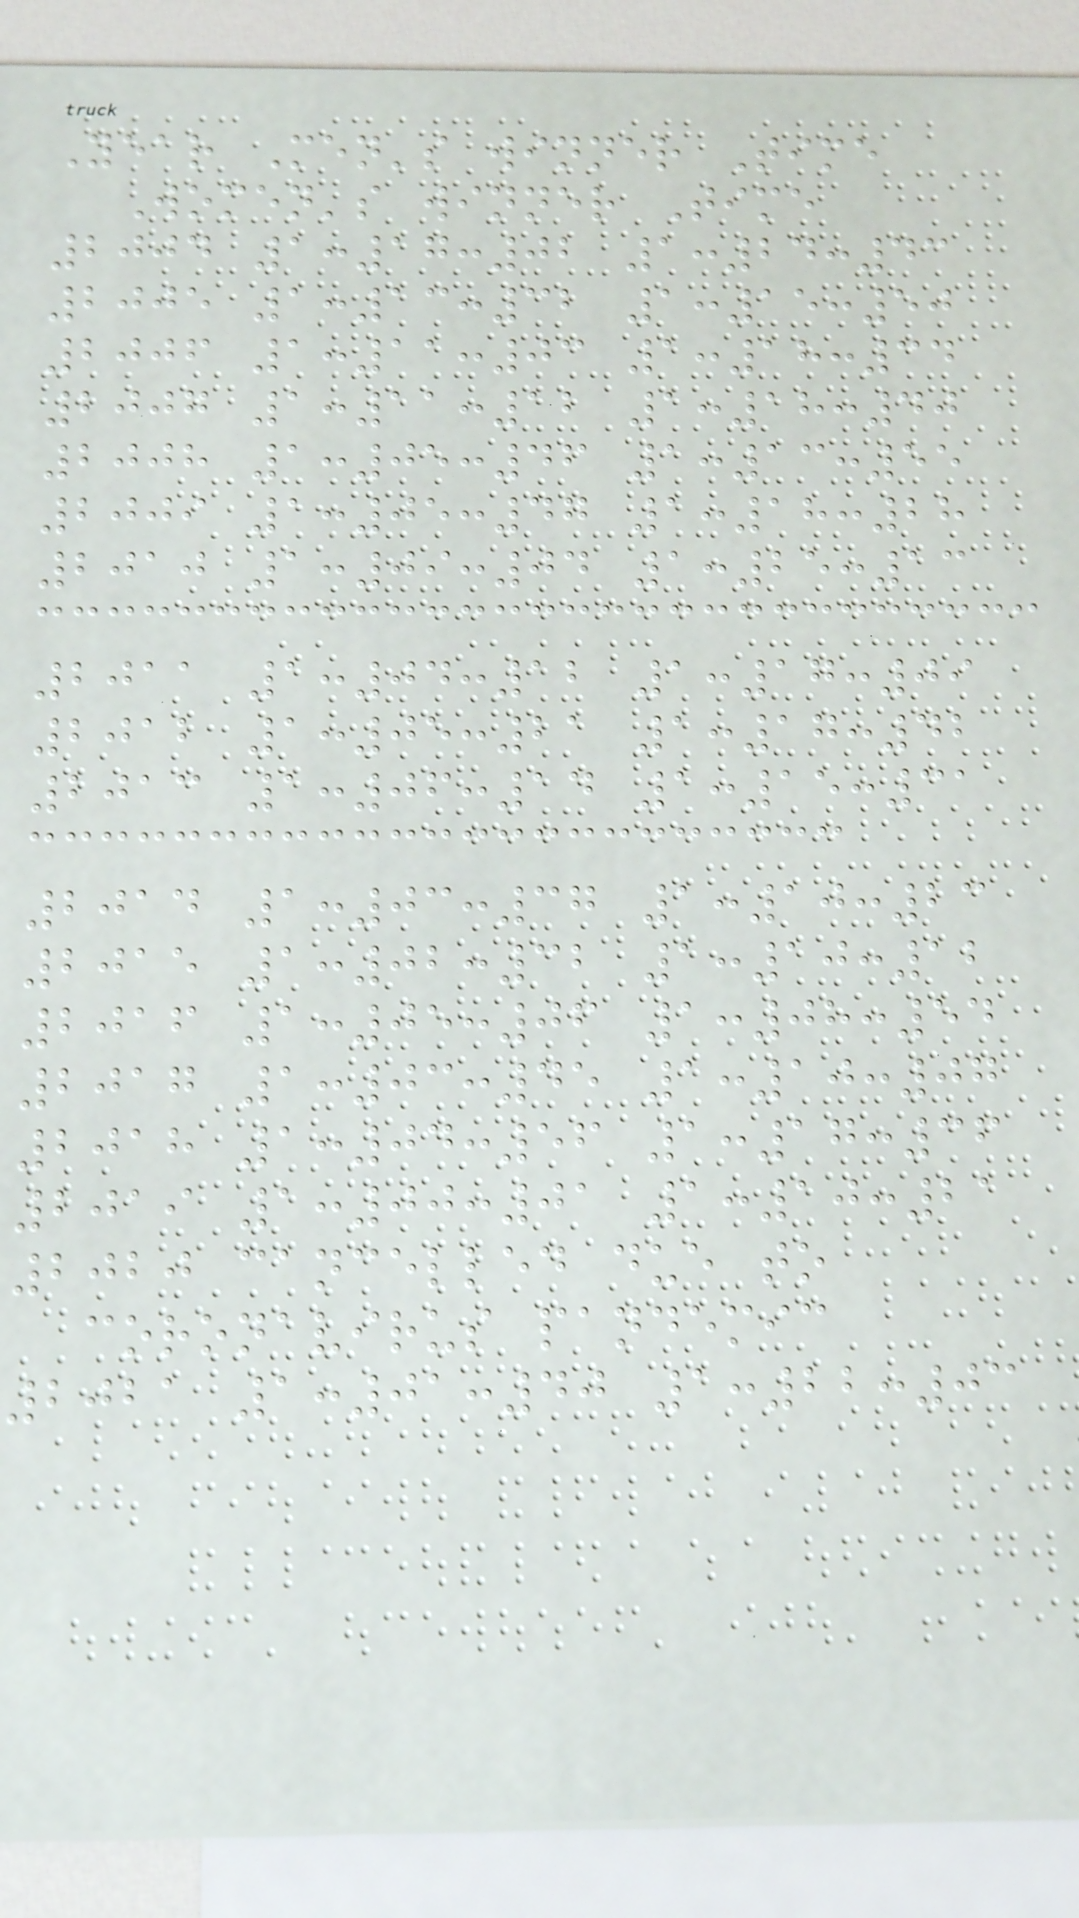Year Men's winner Time
Women's winner Time
2004 1:17:02 1:24:43
2005 1:13:32 1:15:50
2006 1:11:03 1:18:34
2007 1:11:12 1:18:40
2008 1:05:46 1:13:55
2009 1:05:47 1:18:28
2010 1:09:04 1:25:13
2011 1:04:12 1:17:09
2012 1:05:21 1:17:42
2013 1:06:14 1:15:31
2014 1:03:37 1:10:23
2015 1:02:32 1:10:12
2016 1:05:06 1:08:54
2017 1:03:45 1:10:07
2018 1:04:56 1:17:36
2019 1:00:01 1:10:21
2020 cancelled due to
coronavirus pandemic
2021 1:01:40 1:22:03
